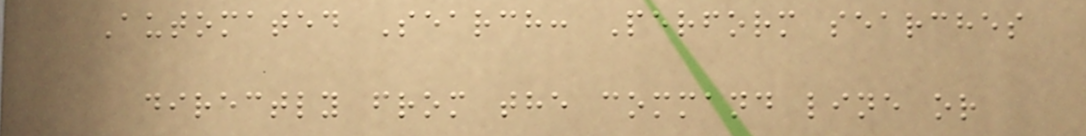Automated Search: Perform searches
directly from the command line or
